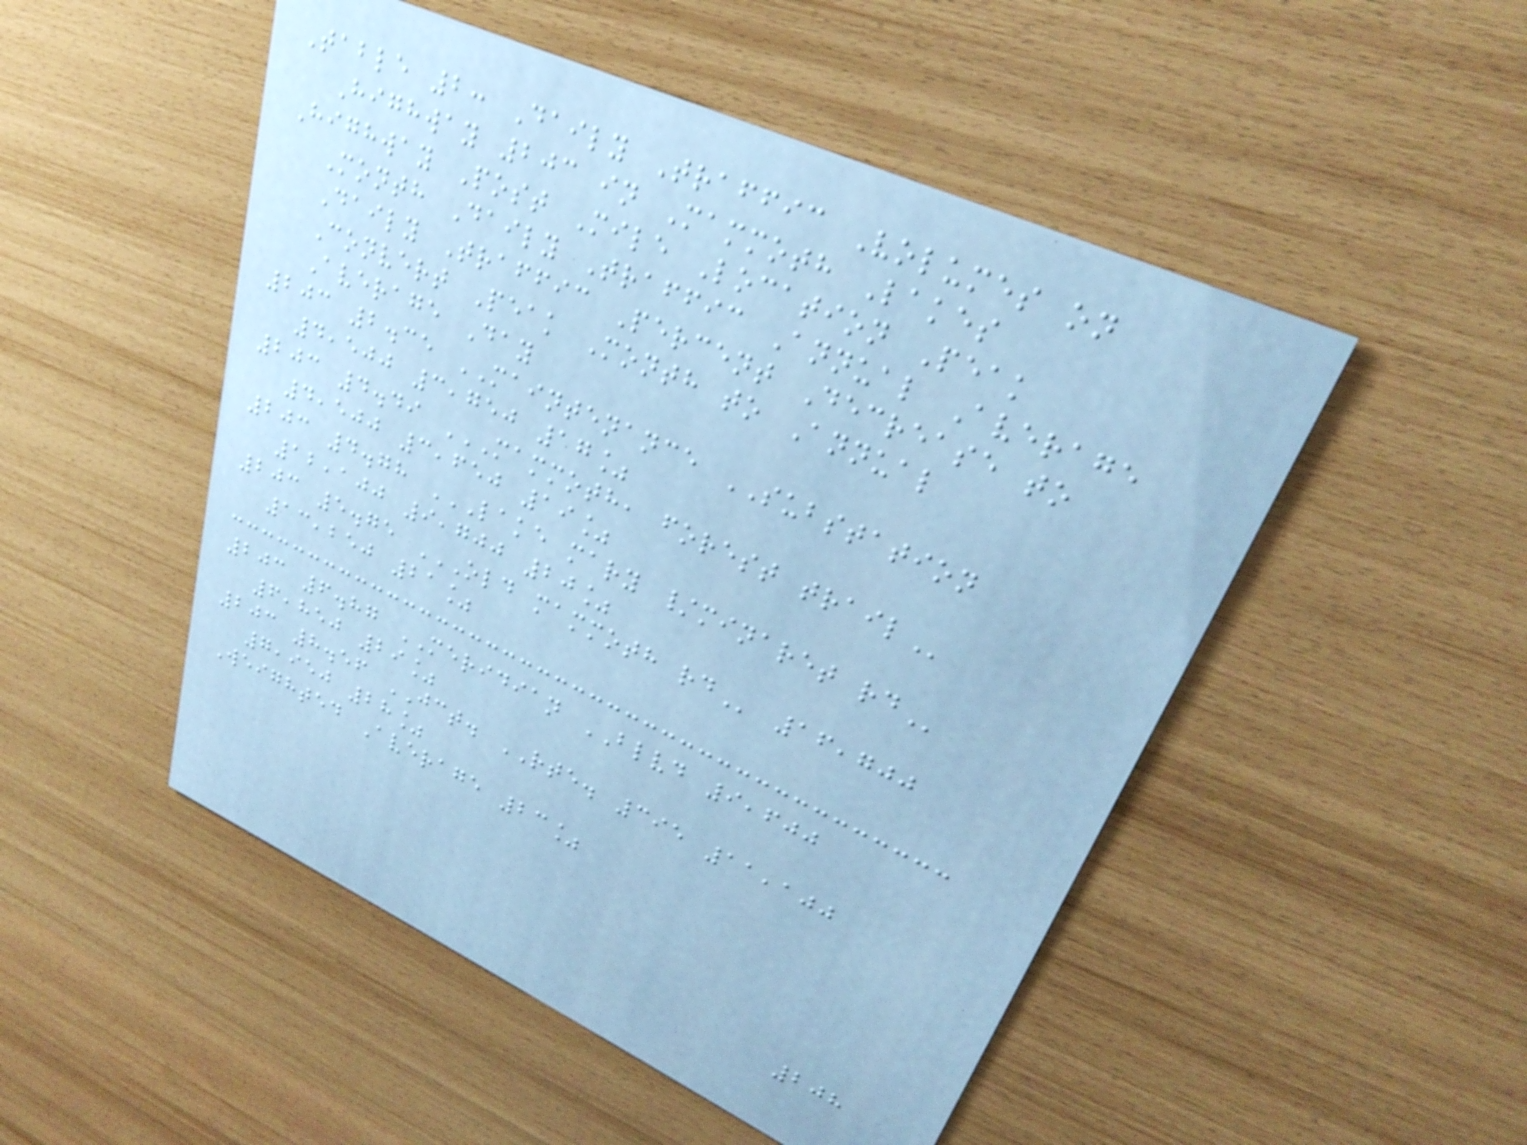Table 2: Daily Traffic Volumes on
Highway 203 in Mammoth Lakes
Highway Post Mile Location Peak
Month Daily Traffic Annual Average
Daily Traffic Percent Decrease to
Convert Peak Month to Annual
Average Day
203 2.35 MAINTENANCE SUBSTATION
4,500 3,750 17%
203 4.49 MAMMOTH, FOREST TRAIL
4,500 3,650 19%
203 4.78 LAKE MARY /MINARET RD
12,100 9,700 20%
203 5.75 OLD MAMMOTH RD 16,700
13,250 21%
203 6.87 MERIDIAN BLVD 9,600
6,850 29%
203 8.56 JCT. RTE. 395 11,100
7,950 28%
Weighted Average 23%
208
